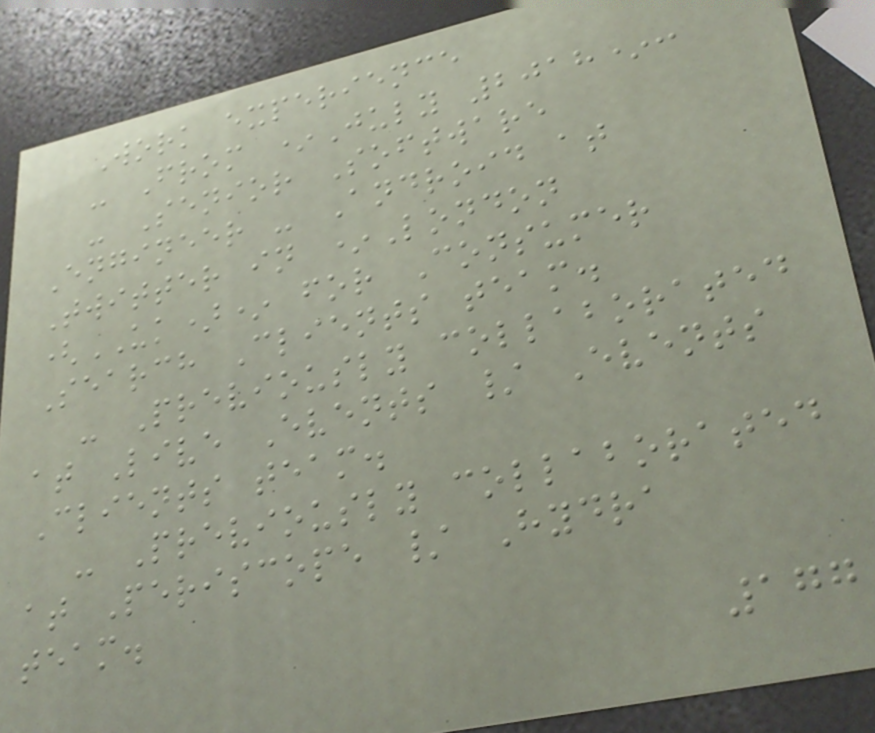Work experience
- From *July 2018*:
- Senior Software
Engineer - Android at
Twitter in *London
(UK)* for Consumer
Search Clients team.
- Previously collaborated
at Live Events / Events
Clients team.
- Previously collaborated
at Periscope / Hydra
team.
177
